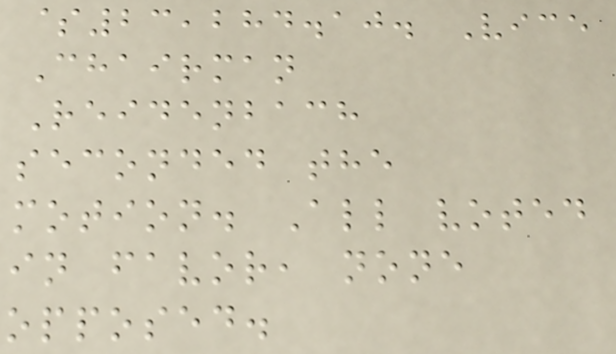$23,284.10. Vice
Chairman
Reidenbach
seconded the
motion. All voted
in favor, none
opposed.
